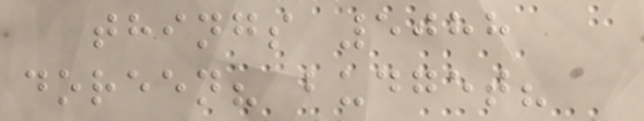things 5088
doreen? budget?
